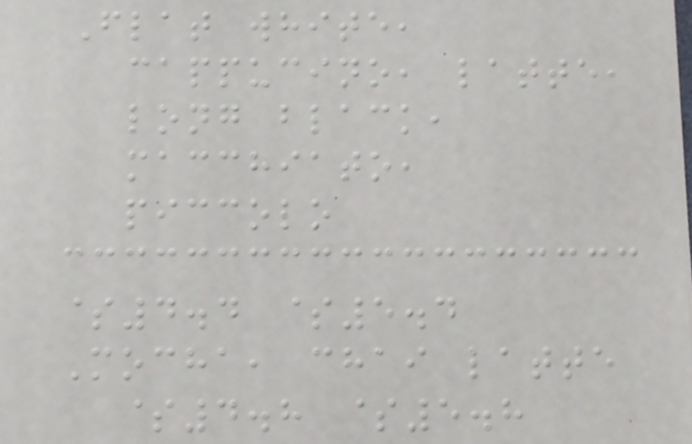Flat white,
cappucino, latte,
long black,
macchiato,
piccolo
$4.4 $5.4
Mocha, chai latte
$4.8 $5.8
